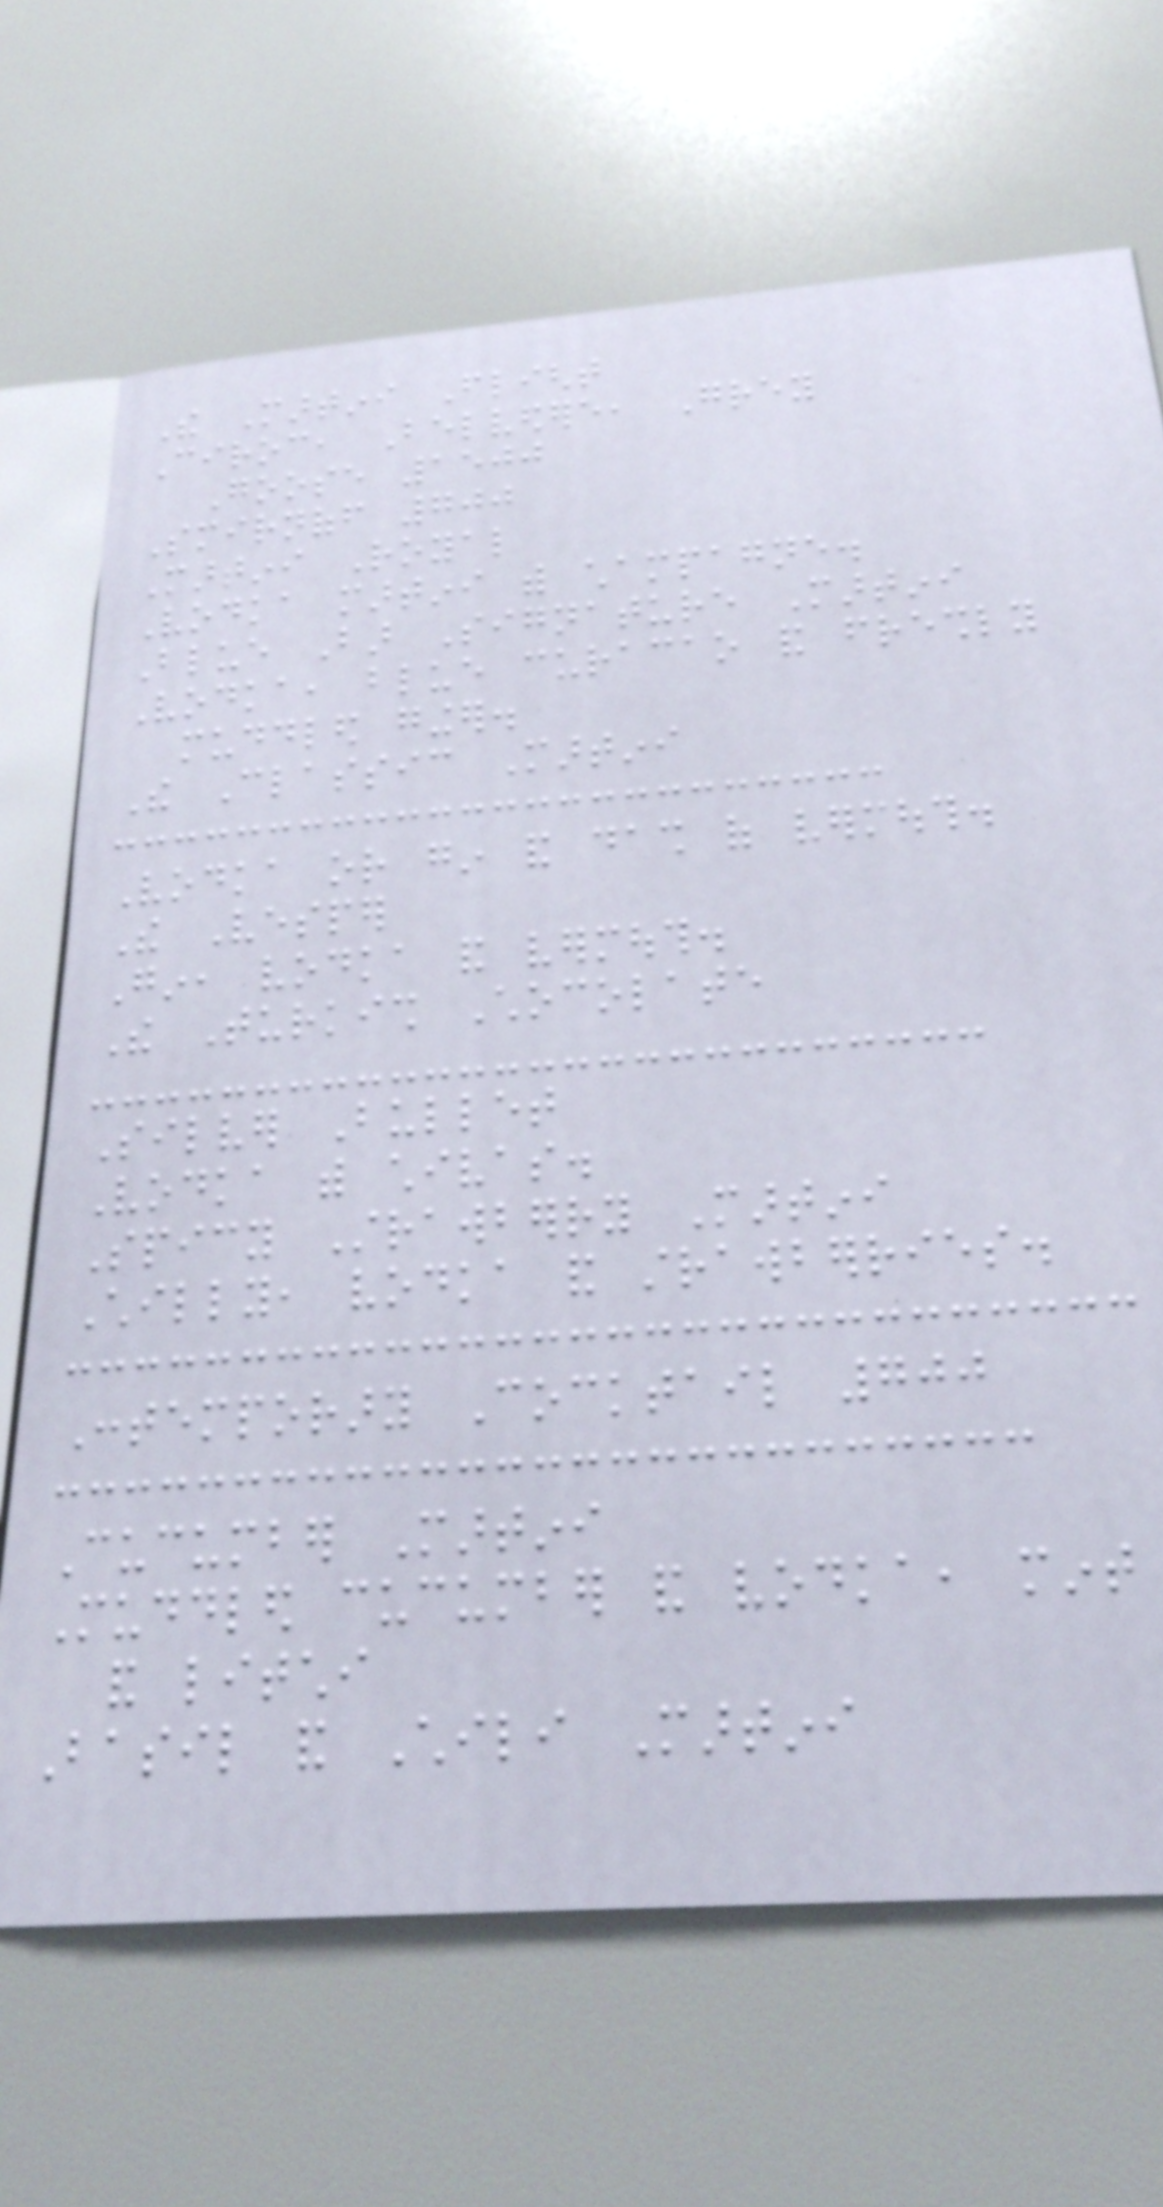The Martini Flight
Ciroc, Belvedere, Grey
Goose 1500
Smirnoff 700
Martini Royal
Vodka martini with champagne.
Blue Bar Signature Martini
Vodka, blue curacao and freshly
muddled ginger.
The Classic Martini
Vodka or gin and dash of vermouth.
The Vesper
Gin, vodka and vermouth.
The Turkish Chocolate
Silver Bullet
Vodka with chivas.
Spicy Strawberry Martini
Chilly, vodka and strawberries.
Contemporary Cocktail 700
Cucumber Martini
Muddled cucumber and vodka, mint
and litchi
Basil and Chili Martini
